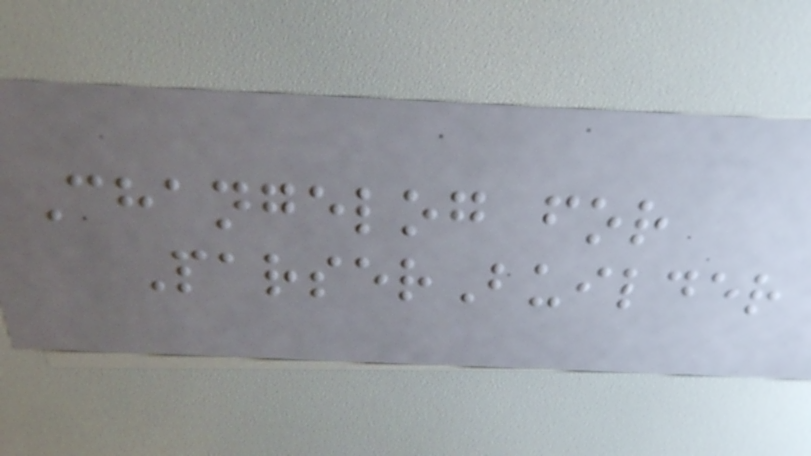Changelog for
ParserBuilder
